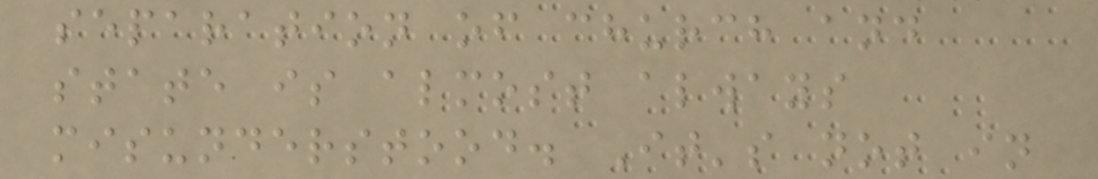separation of church and
state is almost always
misunderstood. It's not in
